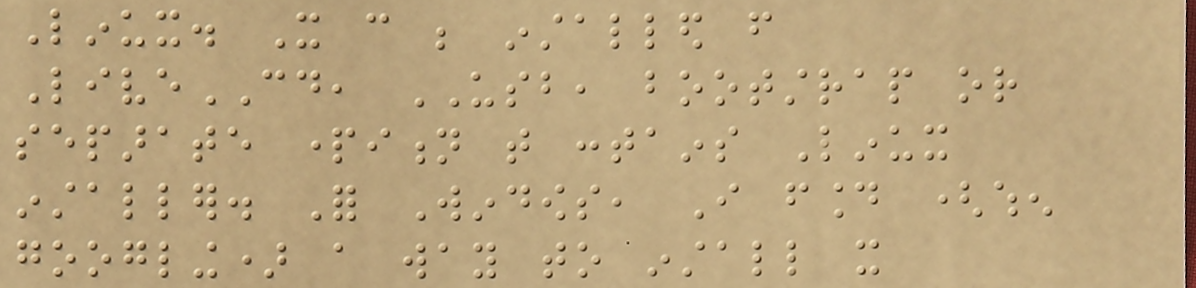Linux. It can be installed from
LiveCD, USB, bootstrap or
separate partition that contains Linux
installer. For Windows, I found (when
googling) a way to install it
